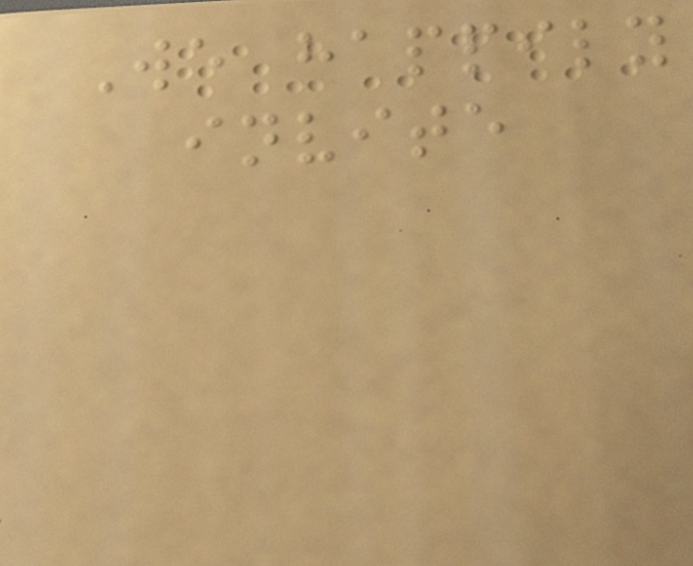We happily
invite
